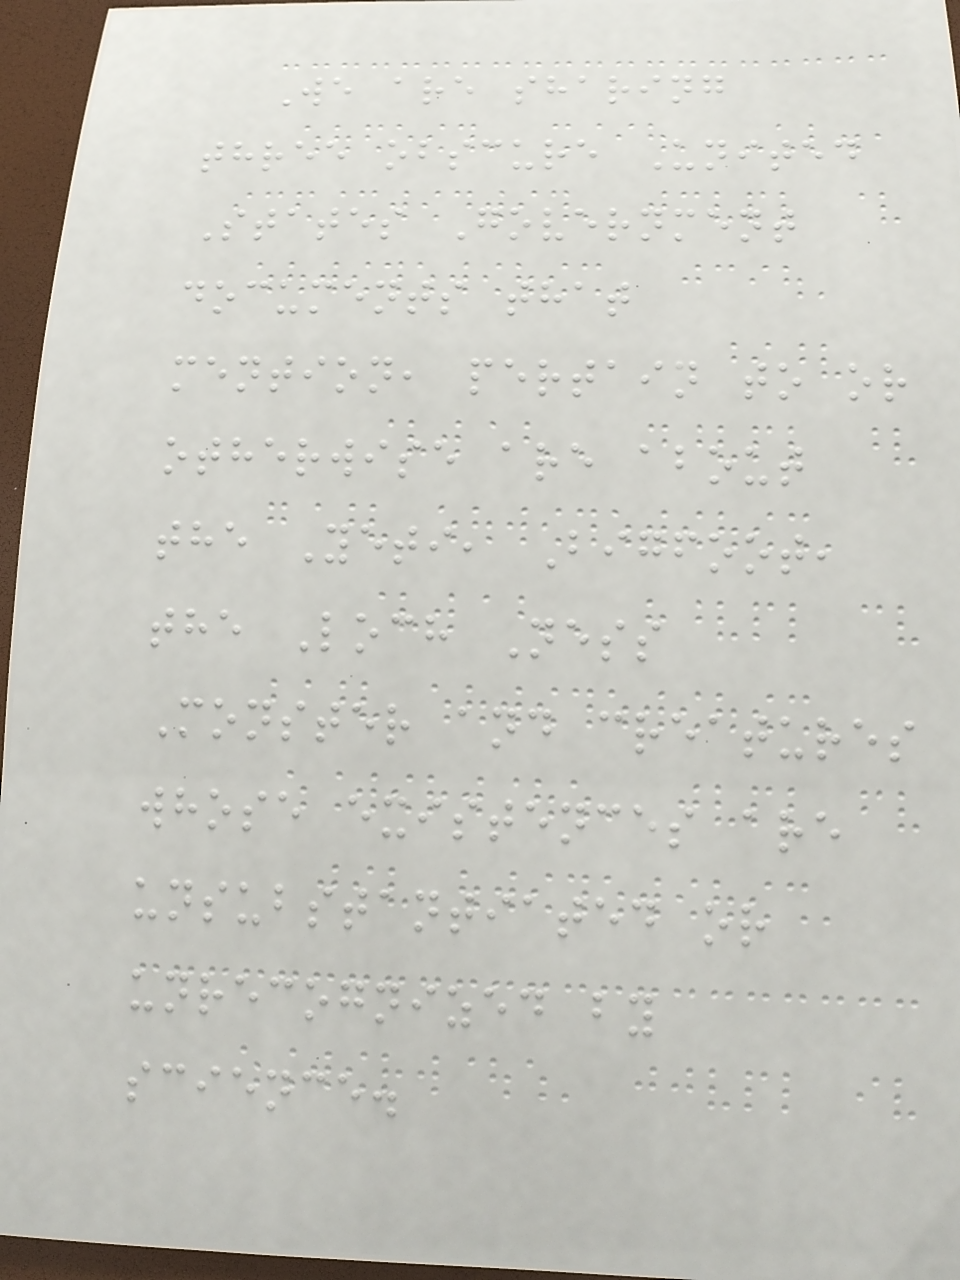We are sharing
three obscure United
States Government
documents that
mention, pertain to or
otherwise are about
the Yeti, Bigfoot,
the Loch Ness
Monster and creatures
whose existences are
unsubstantiated or
unrecognized by
science.
